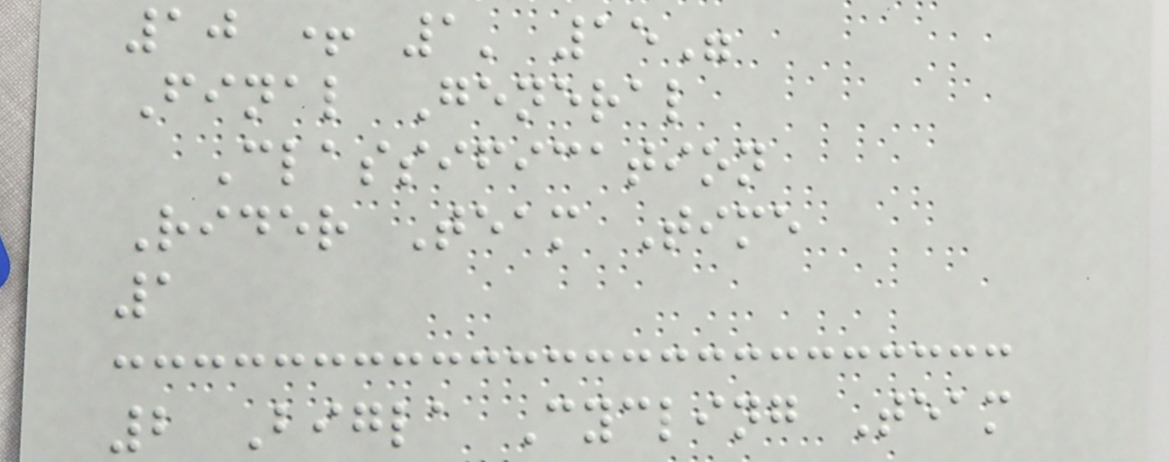10 + 1' 15"
Final General
Classification
Rider Team Time
1
2 Bigla Cycling Team
